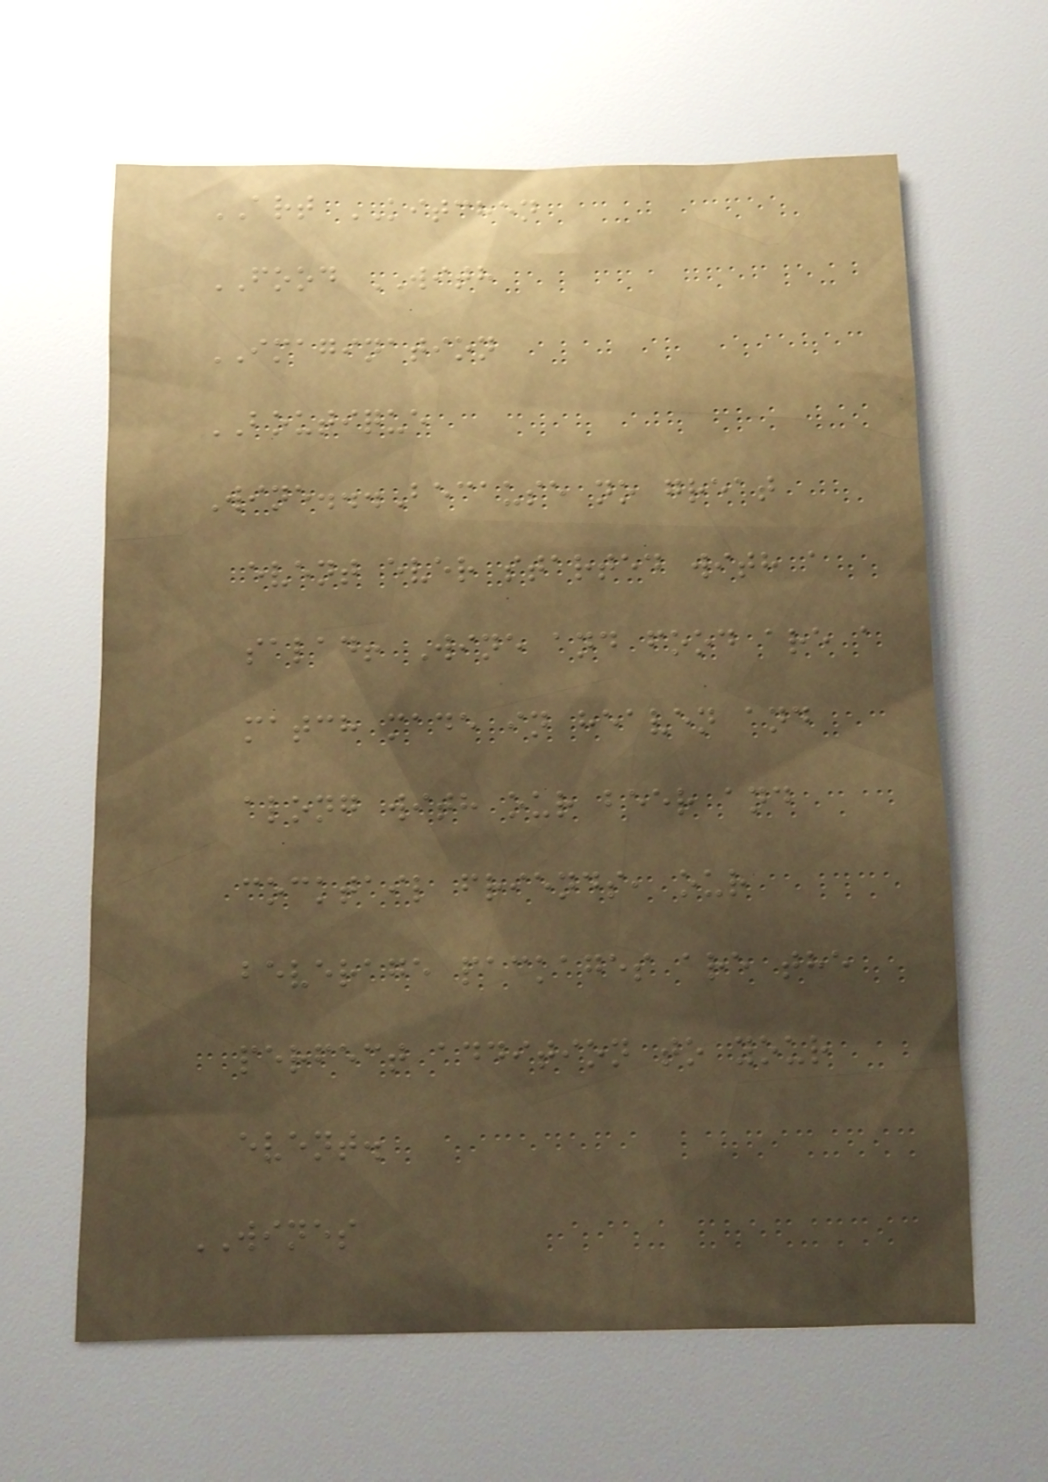ART KITCHEN
FOOD WITH
IMAGINATION
BOUTIQUE
Wine...Because no great
event ever started with a
salad! Wine and food are a
match made in heaven and
along with our beer and
cocktail friends, our
beverage packages are the
perfect addition to your
event.
WINES
